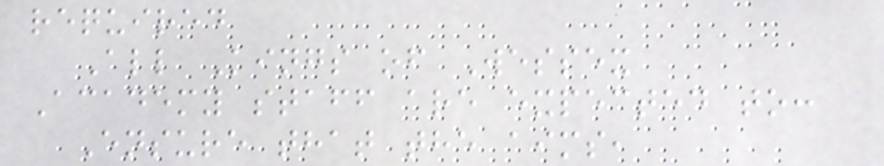required
All Kings of Wessex
Academy staff are expected to:
Ensure that the aims,
